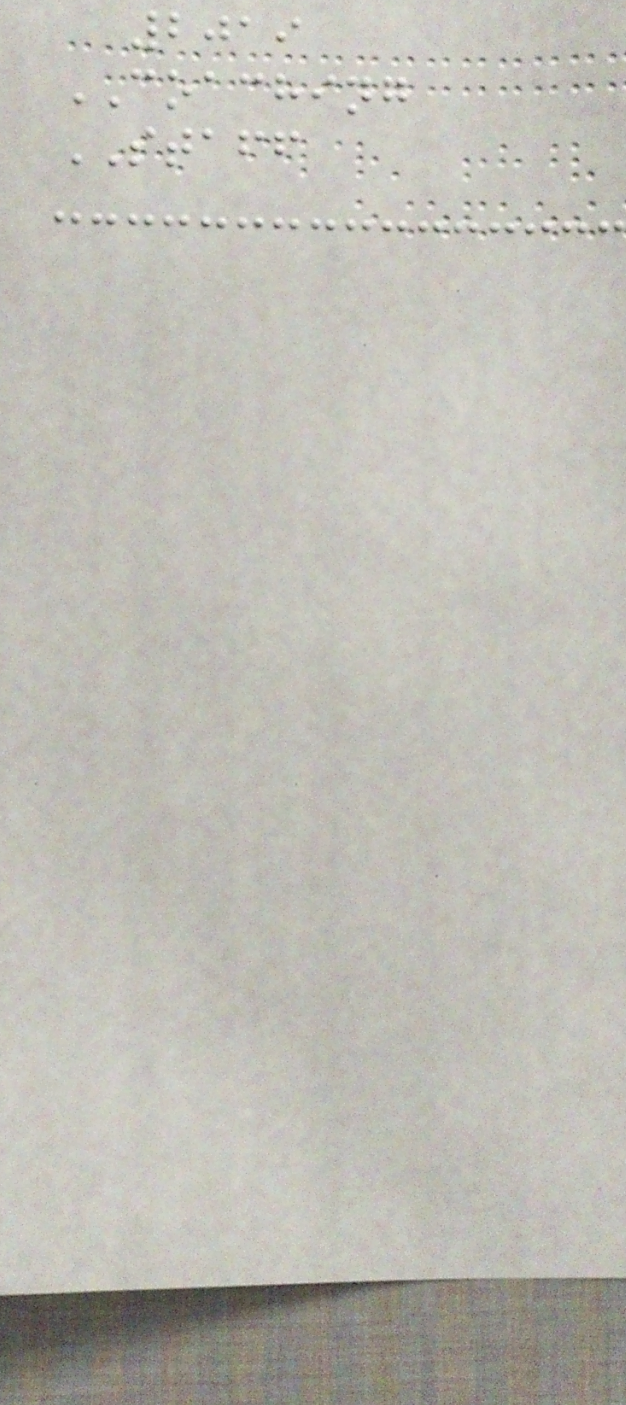2019
COACHING
STAFF
